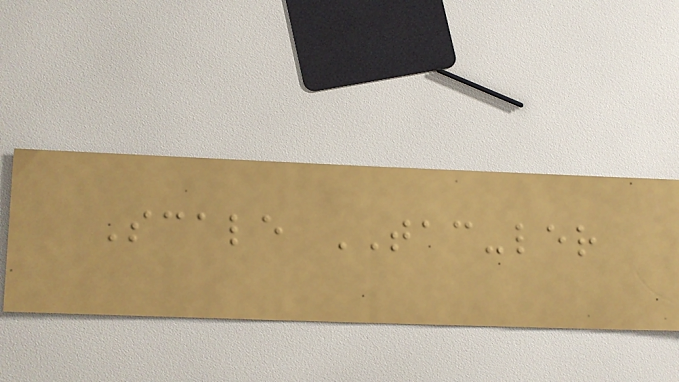Scale TAC-ler
